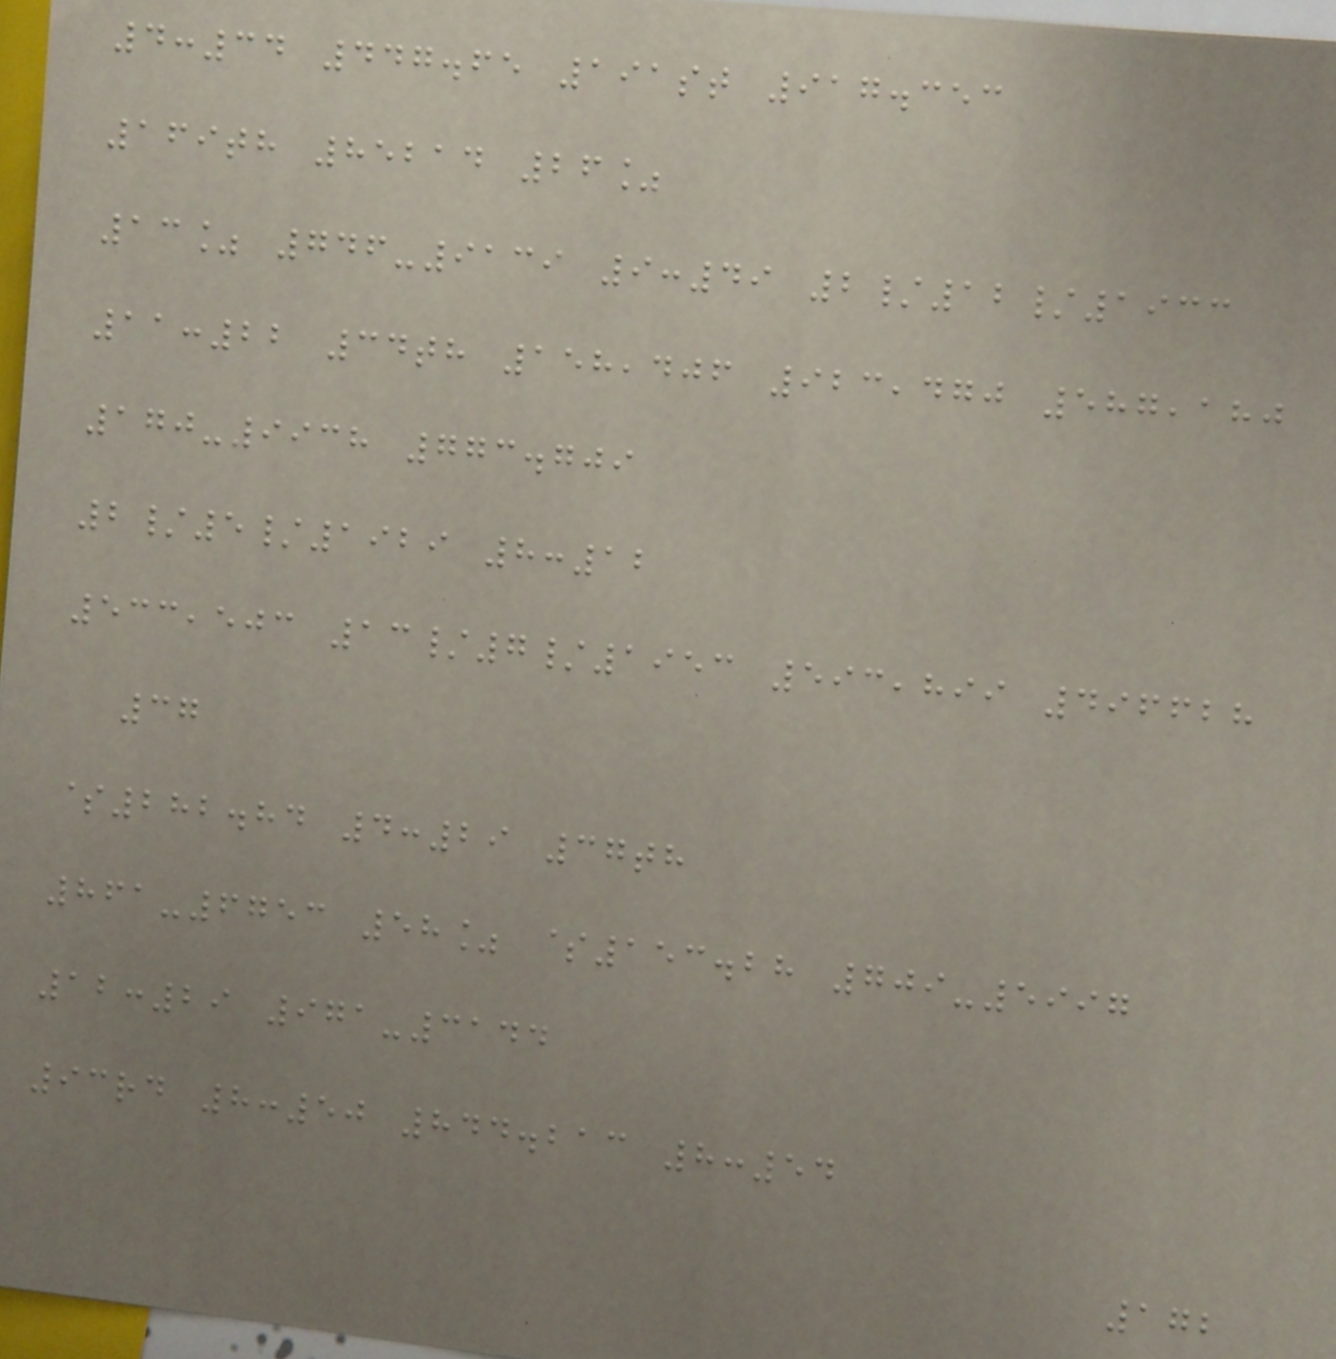4:34 447.65 191st 917.353
169th 85214 26%
13% 746-9139 9:49 2/12/1933
11:22 34th 158,406 923,470 587,180
170-9938 773.709
2/5/1929 8:12
533,503 13/7/1953 593,899 496628
37
$282.84 4:29 37th
861-6753 58% $153.28 709-5997
12:29 971-3144
93rd 8:50 844.213 8:54
172
